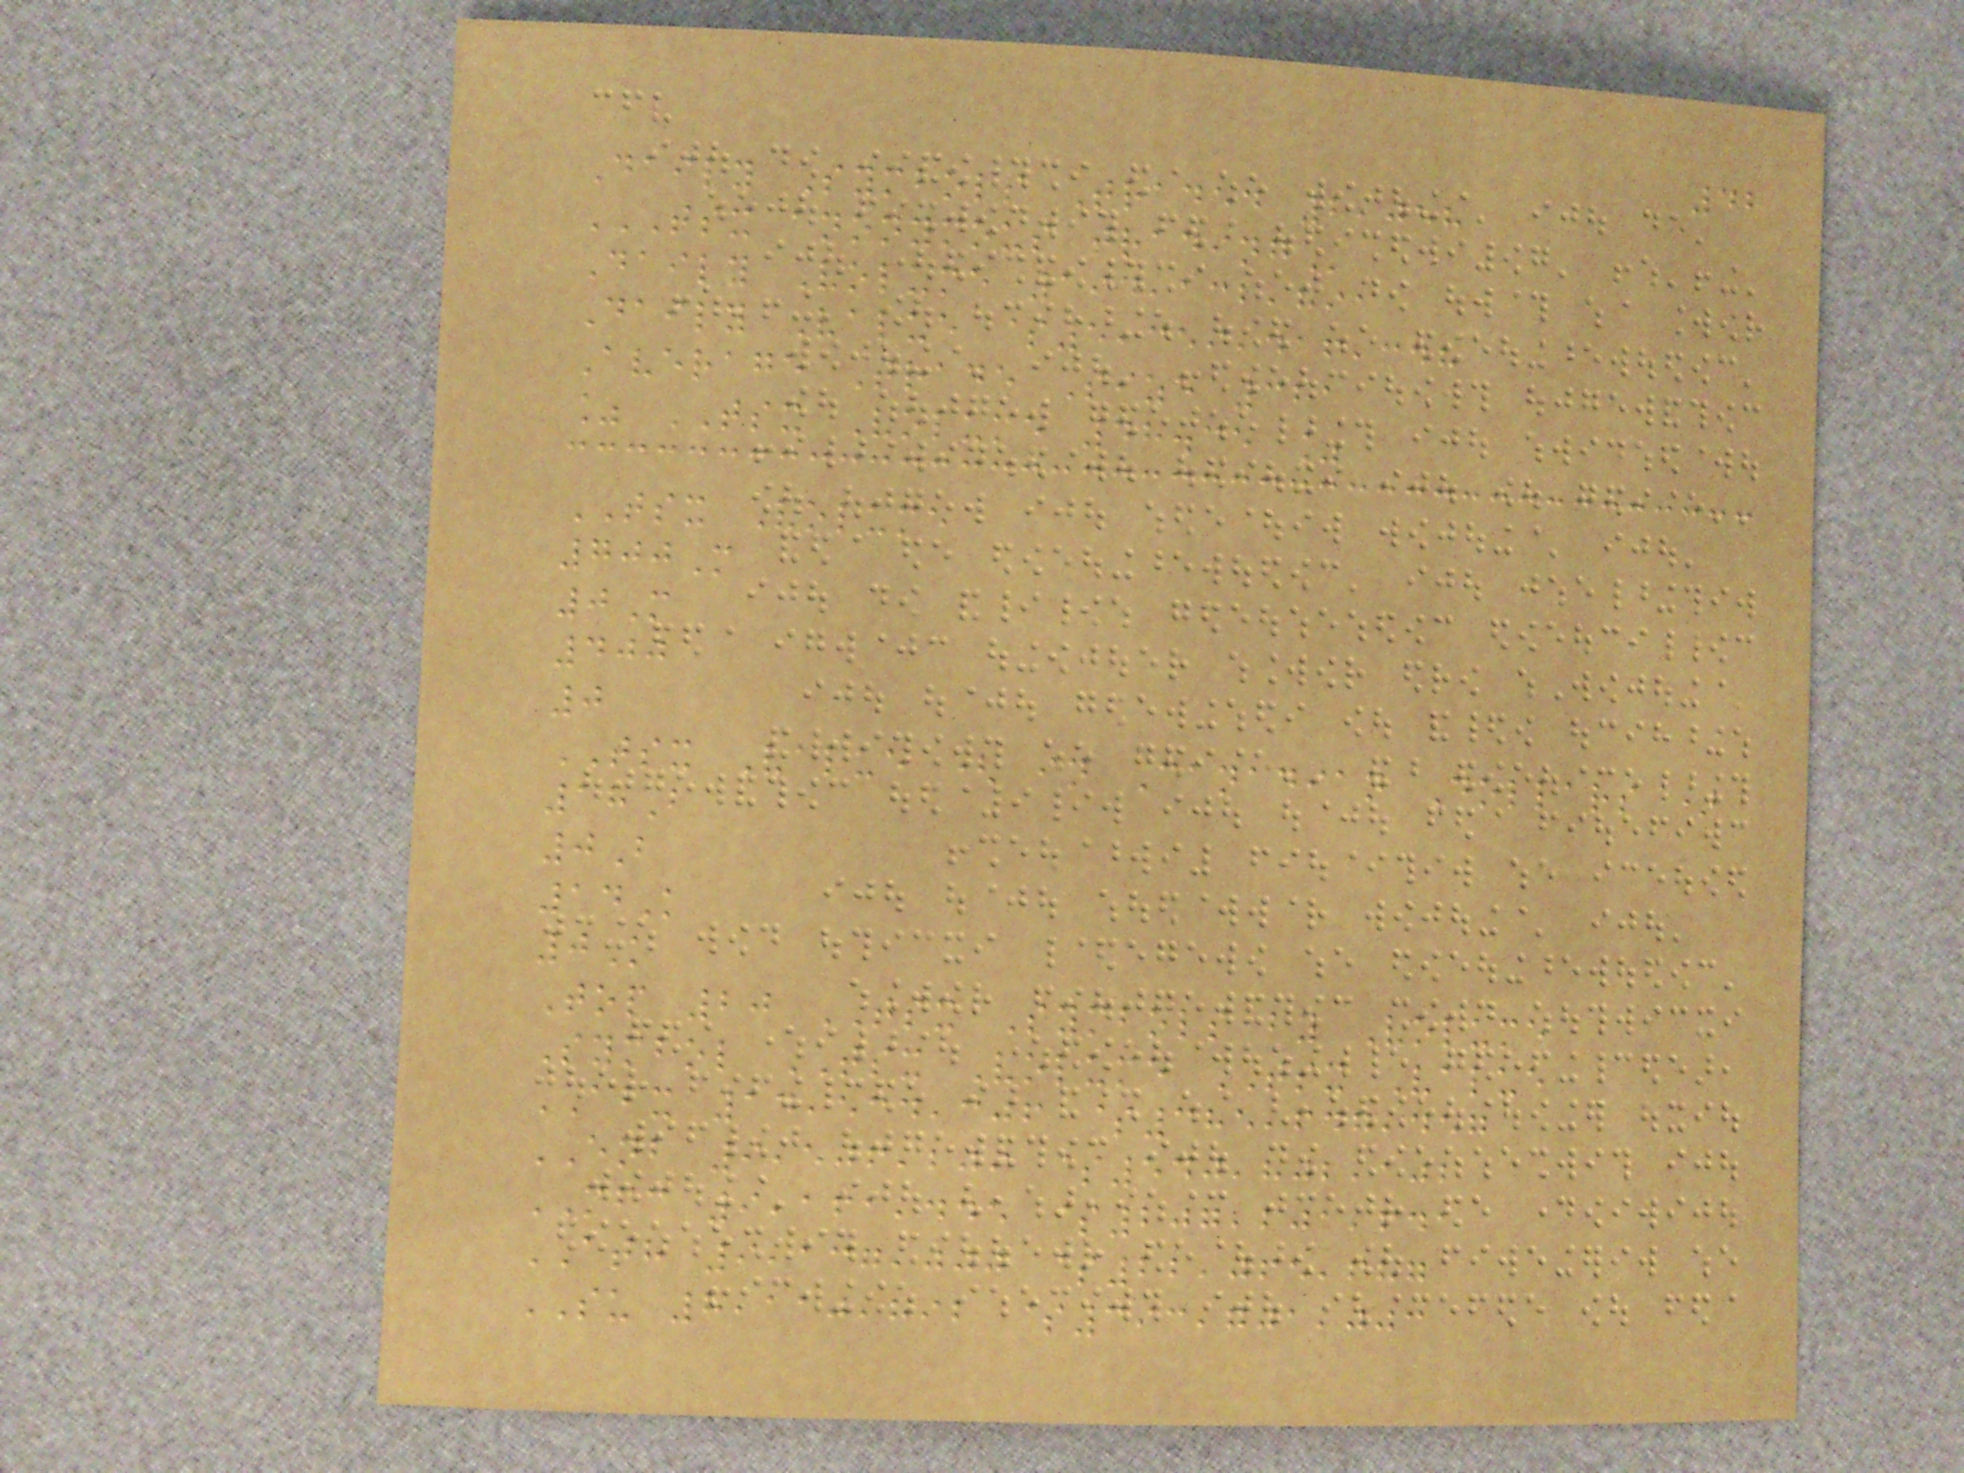42
Daily Symbols Traded 2,058
TSX ANONYMOUS TRADING
Daily Volume 194,132,891
Daily Value $5,359,416,348
Average Trade Size 321
% TSX Volume 48.35 %
TSX Volume
700M
0M
400
0
TSX Value ( in Canadian Dollars )
18B
0B
14K
0K
Top 20 TSX Symbols by Volume
Symbol TSX Volume TSX Value
ABX 14,534,306 $385,647,457
ENB 9,506,209 $540,802,102
MFC 9,161,445 $207,201,641
ATH 9,137,000 $22,065,687
SU 8,110,892 $393,701,003
